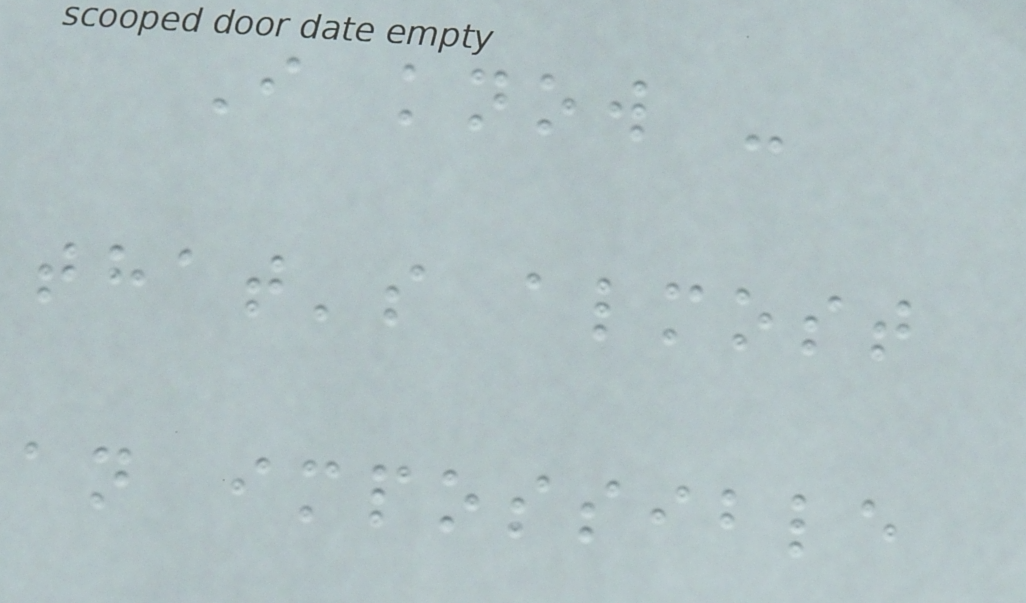I know -
that's almost
an impossible
